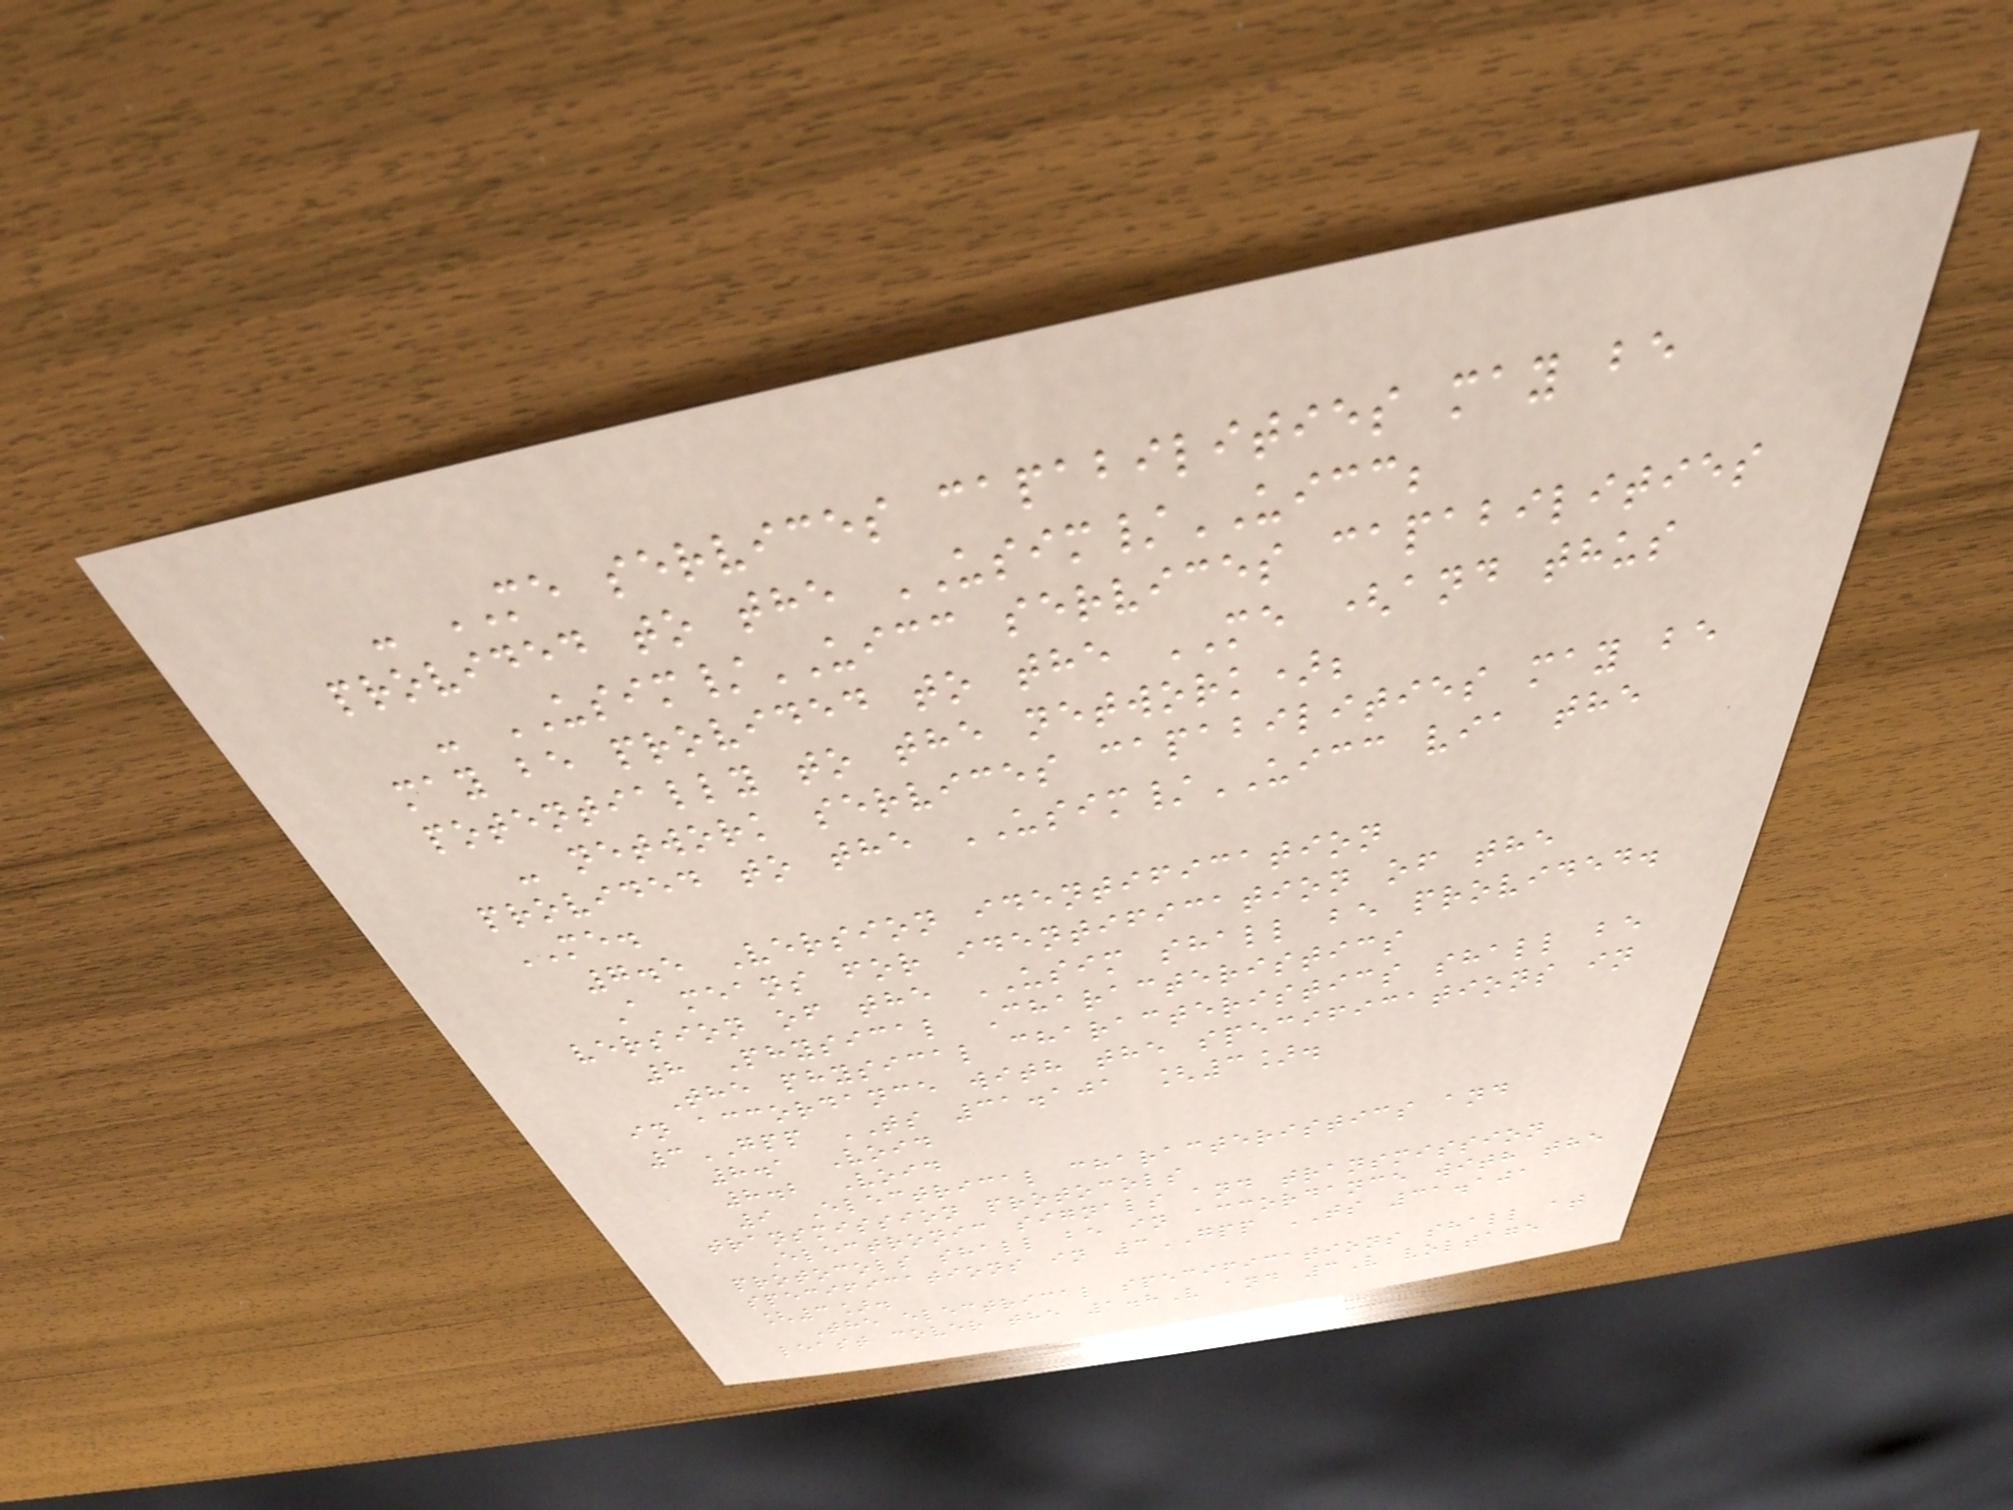- ME services capabilities may be
provided to the USIM/UICC;
- USIM/UICC services capabilities
may be provided to the ME (and thus
potentially to the network);
- network services capabilities may be
provided to the USIM/UICC via the
ME.
7.5 Version identification
A means for identification of the
version of the USIM shall be provided.
8 Physical Characteristics
The physical characteristics shall be
in accordance with the specifications in
3GPP TS 31.101 [3].
8.1 Void
8.2 Void
9 Electrical characteristics and
transmission protocols
Electronic signals and transmission
protocols shall be in accordance with the
specifications in 3GPP TS 31.101
[3].
The electrical specifications shall at
least cover the 1.8V and 3V voltage
